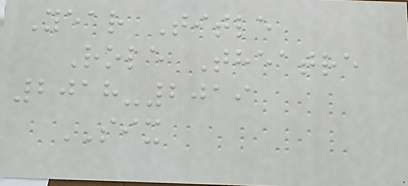Year Title
Role Theatre
2018-2019
SIX
